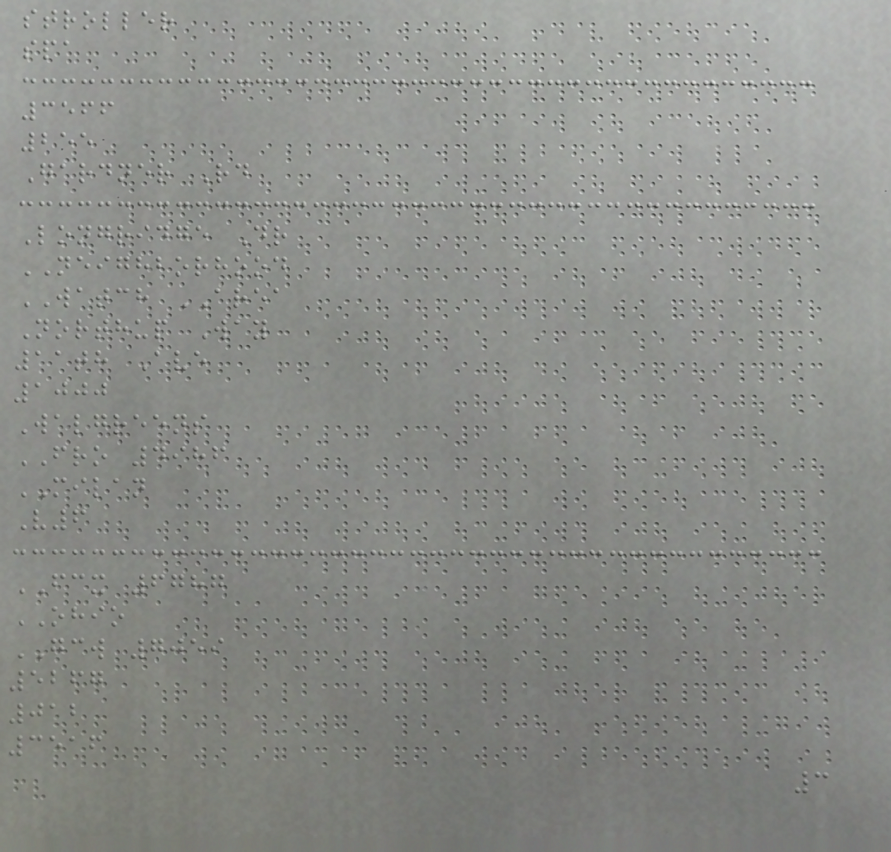stroller
spa
3566
255
Gardner Rd
Longridge Dr
NEIGHBORHOOD
WATCH AREA
Northup Way
11th Ave
1000
Walgreens
FRO 4986
MILAN
V6
FCX 6787
OHIO
GCW 7059
5267
012
3516
3
